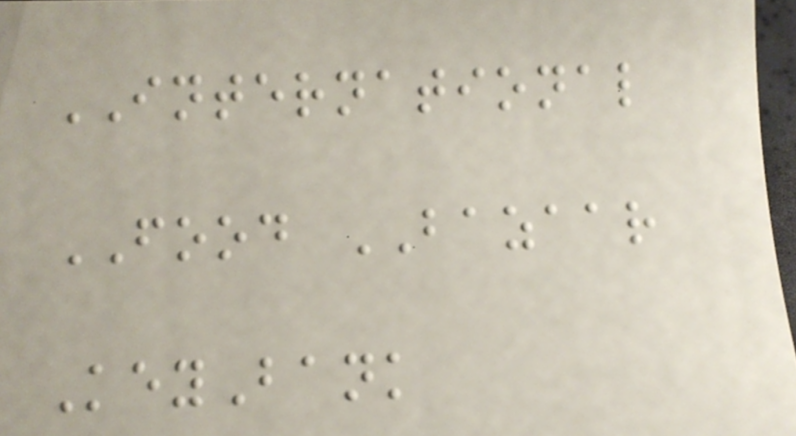INTERNATIONAL
FOOD BAZAAR
KeyBank
